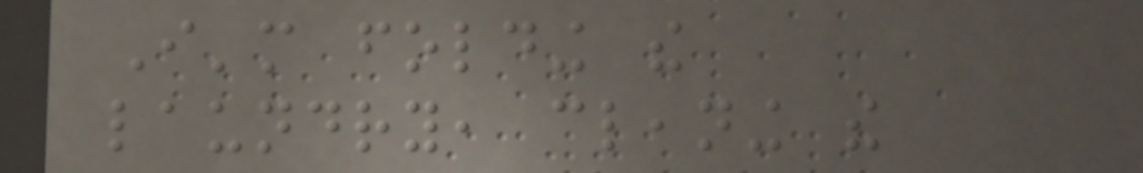I'm folding the
laundry, cleaning the
